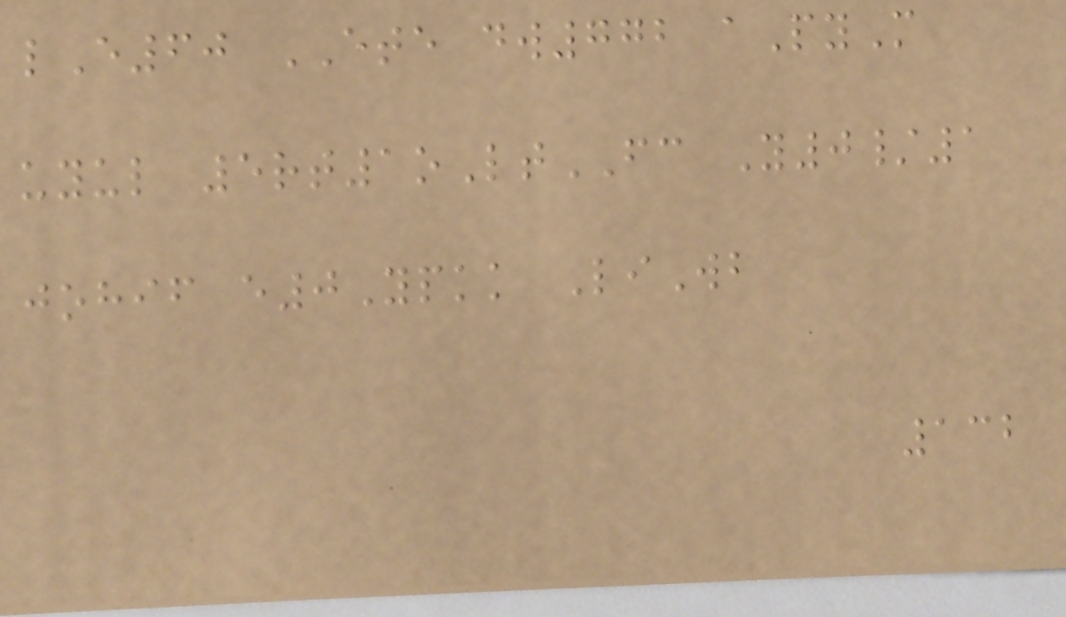lE60 ETE dw772 aPyM
uyul 5rt1oLtFC Y0/1
johif e0Ypkk LiWb
132
